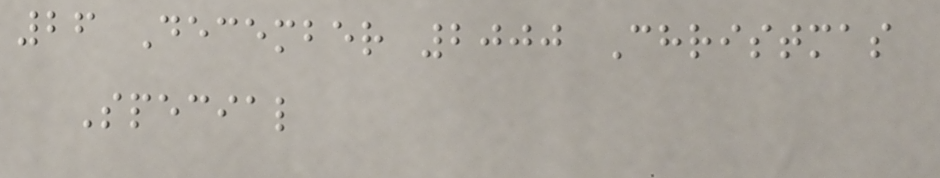26 December 2000 Christmas
Special
